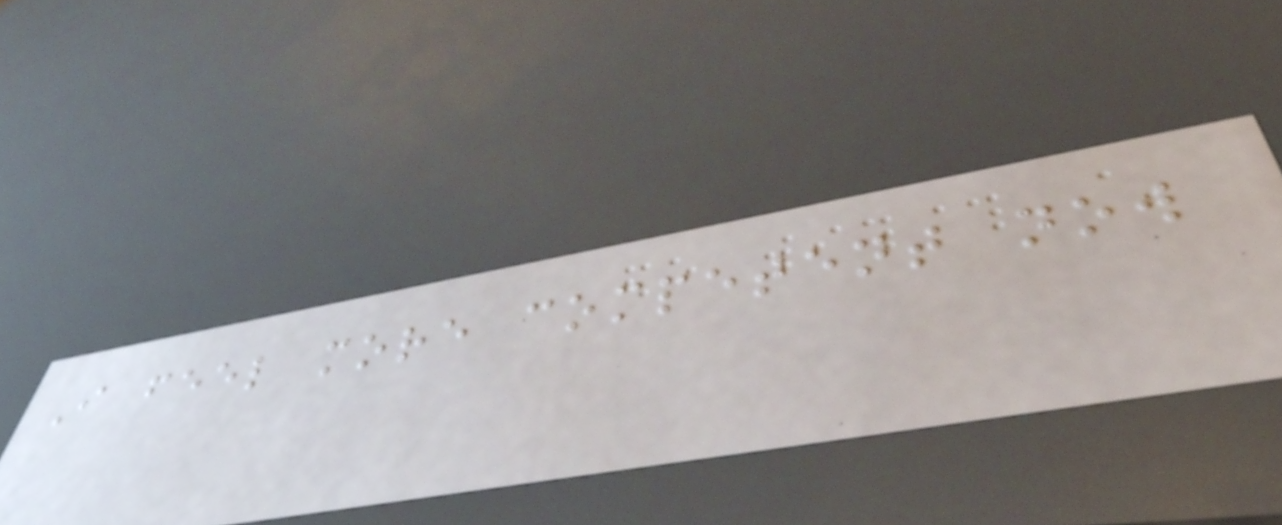I feel more competent now
